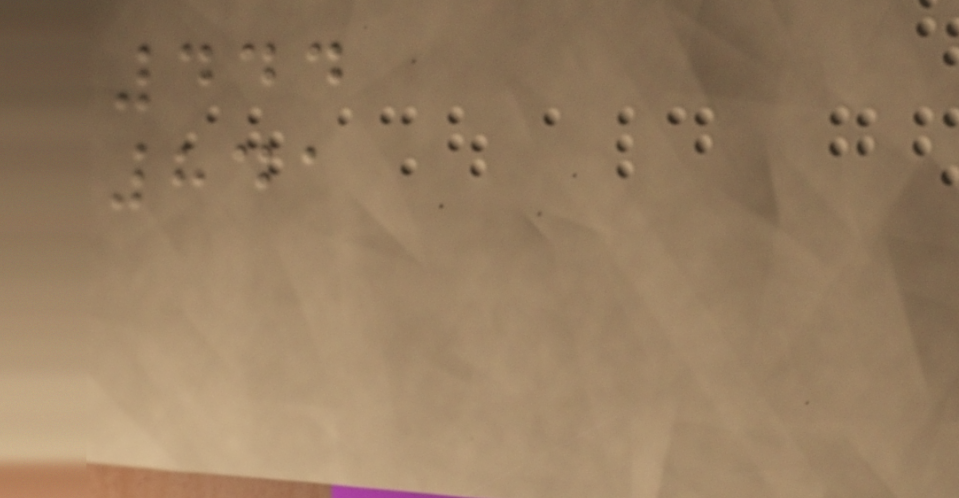444
841
